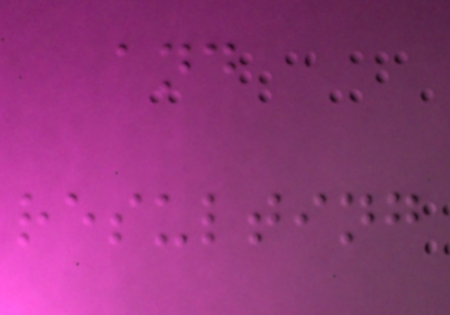and
resulting
